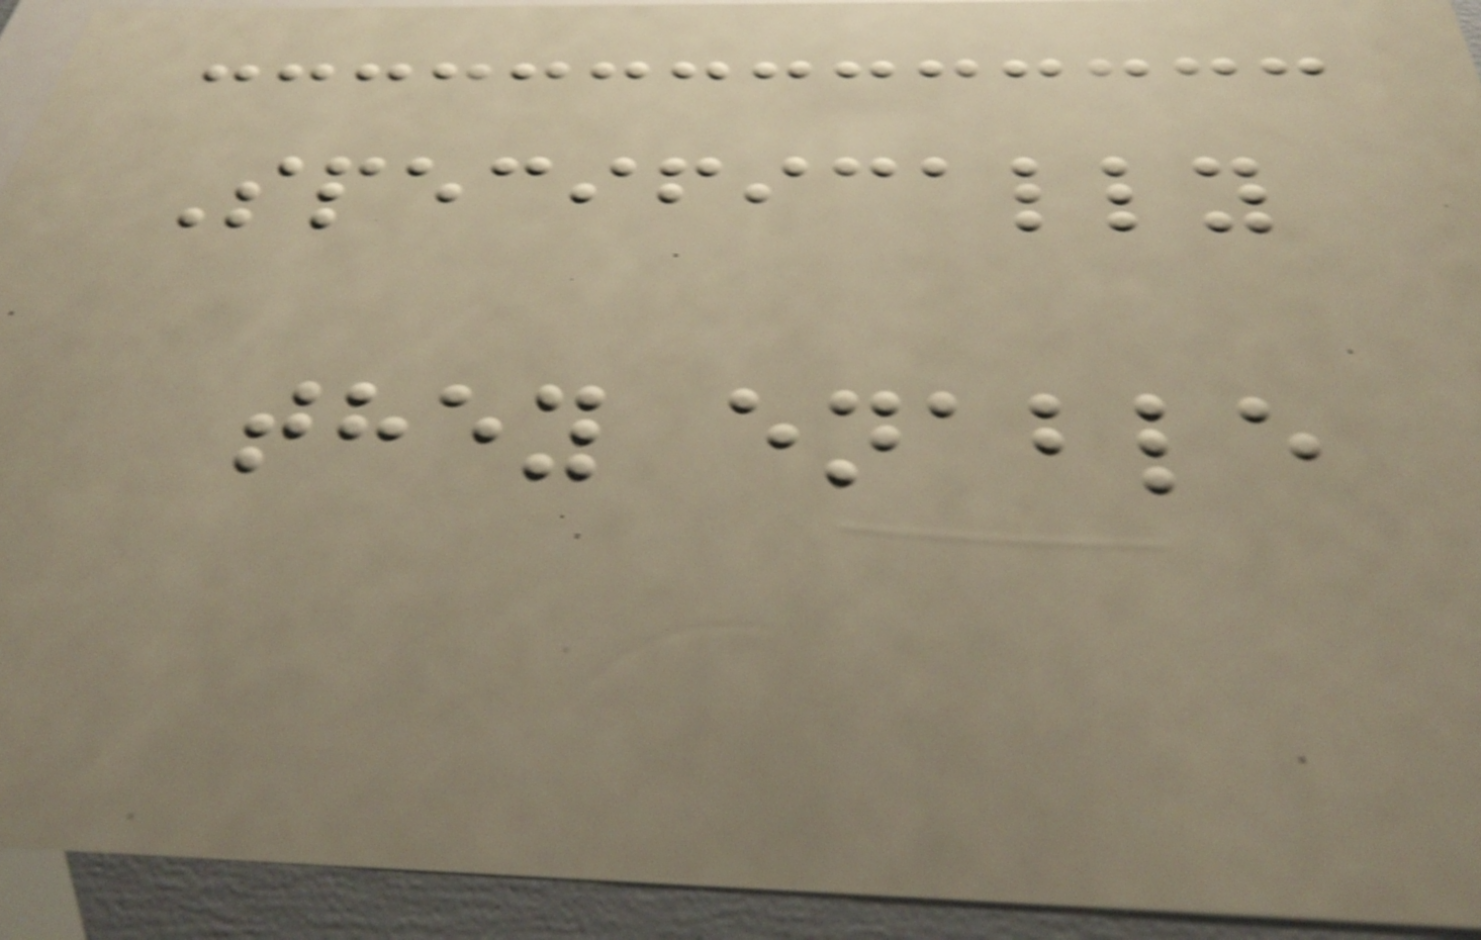Specifically
they enable
